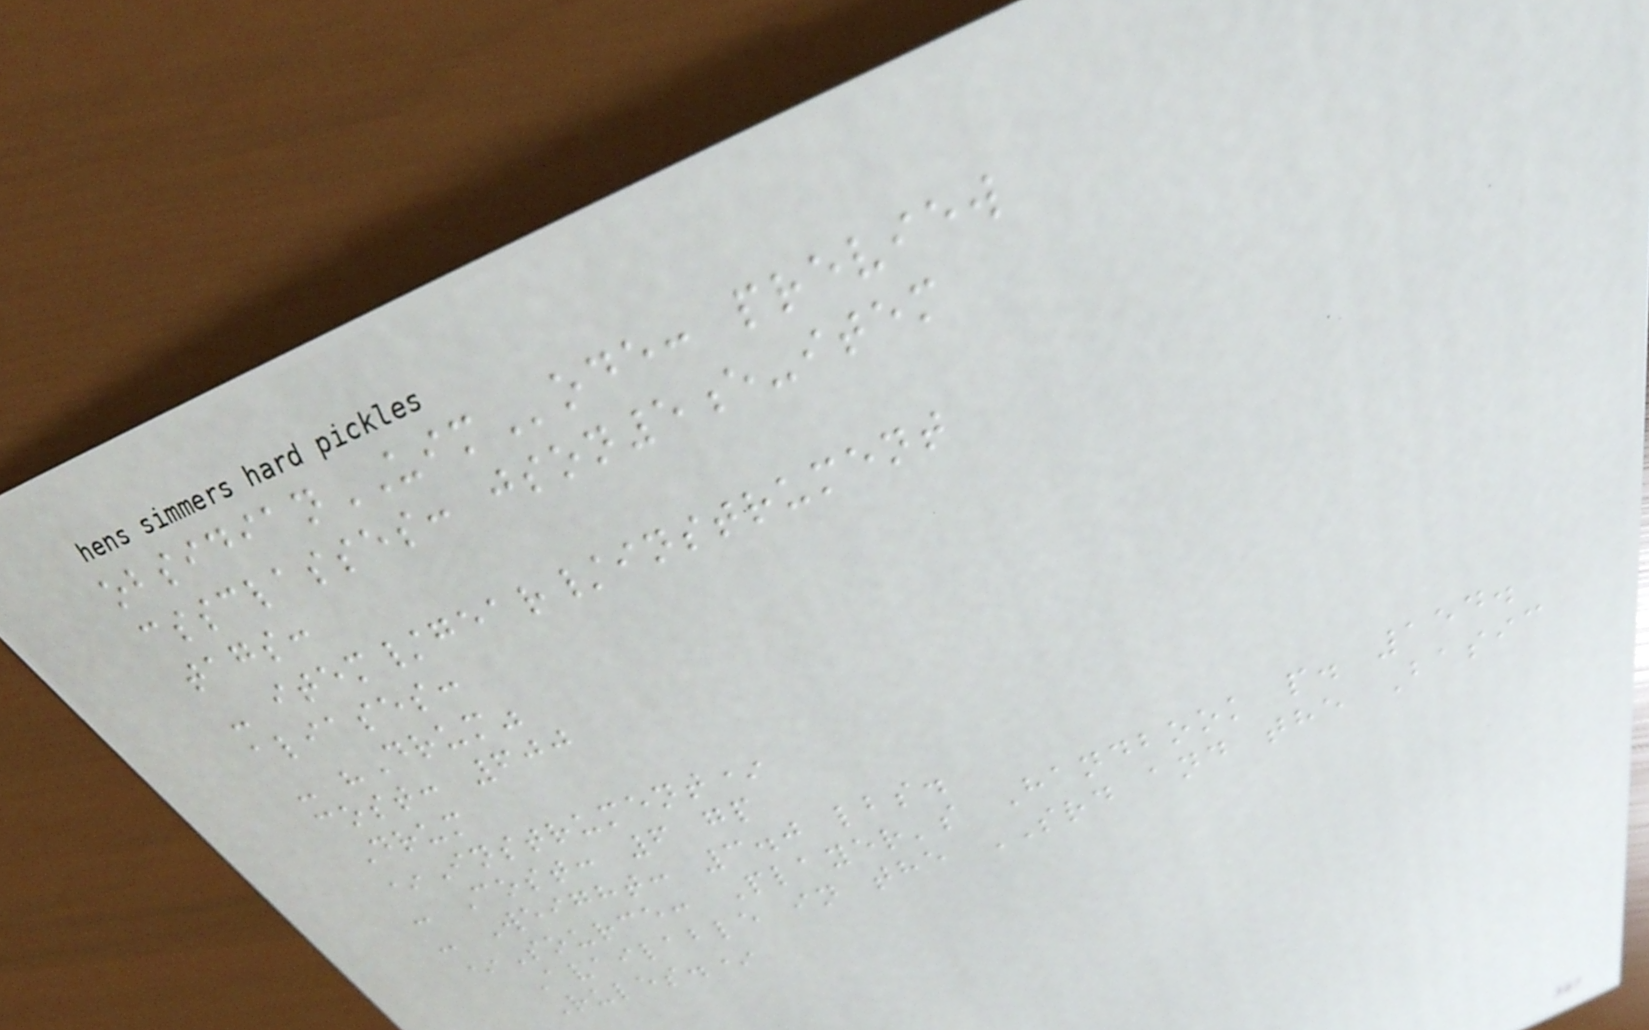obsidianUIMode: preview
cssclasses: json5e-item
tags:
- item/gear/instrument
aliases:
- "Drum"
cost: 600
Drum
*Instrument*
- Cost: 6 gp
- Weight: 3.0 lbs.
*Source: Player's Handbook p. 154.
Available in the SRD and the Basic
Rules.*
